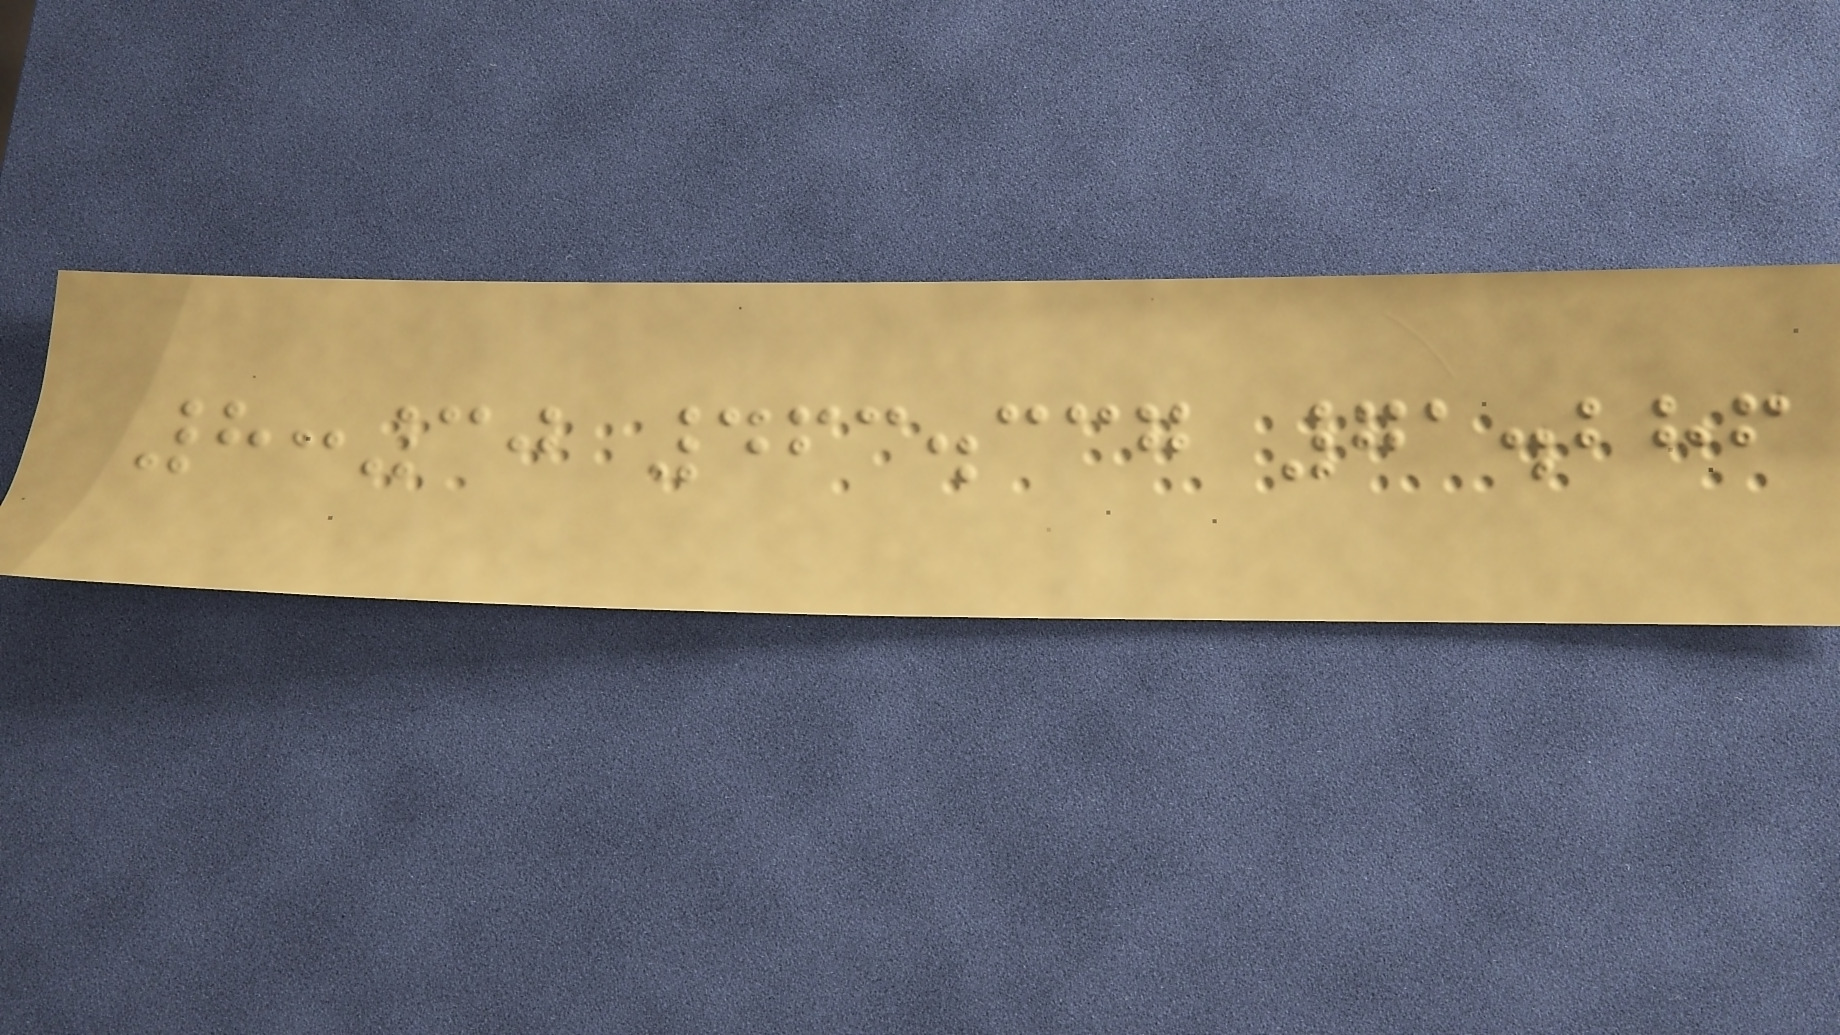8:30 463.337 71.286
